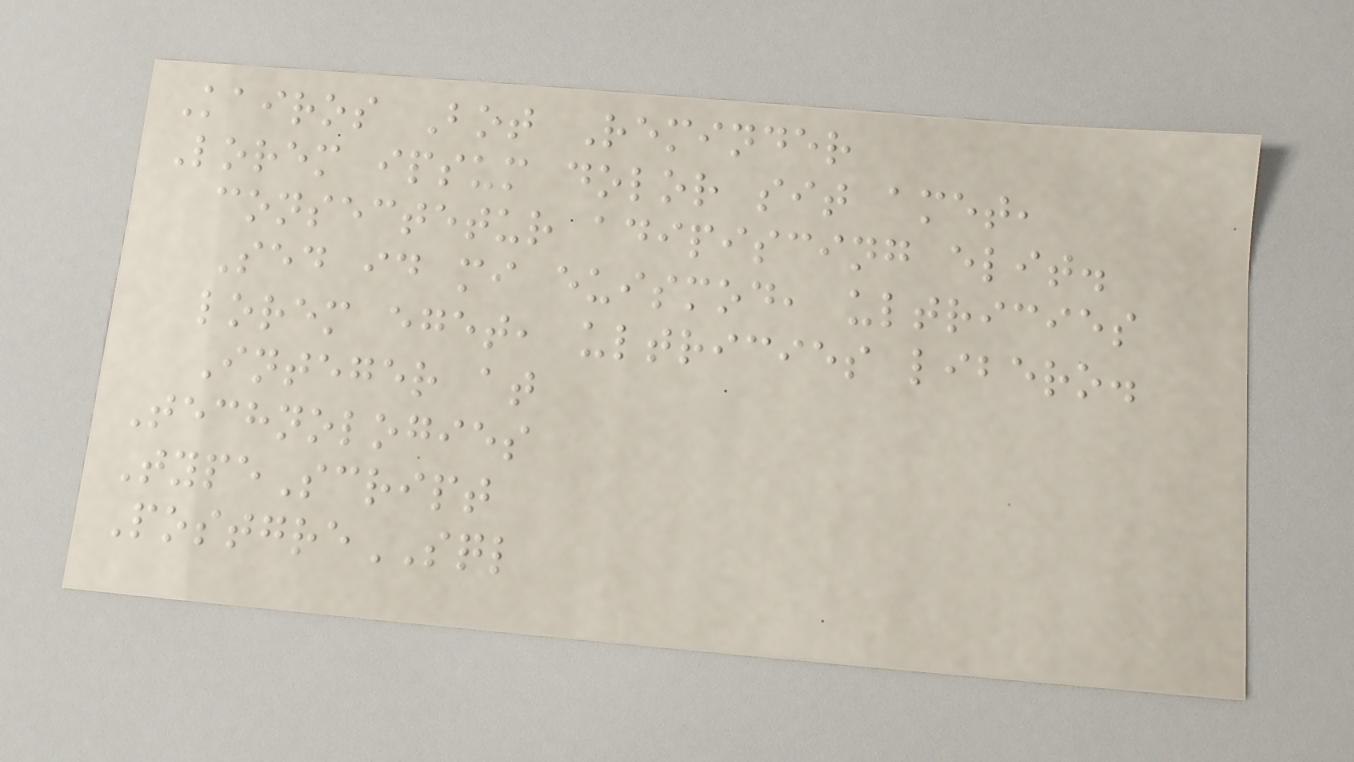Kairos Bot Reminder
Lorem ipsum dolor sit amet,
consectetur adipiscing elit.
Sed id mi euismod, ultricies
lorem eget, ultricies libero.
Integer at
Technologies
TypeScript
PostgreSQL
